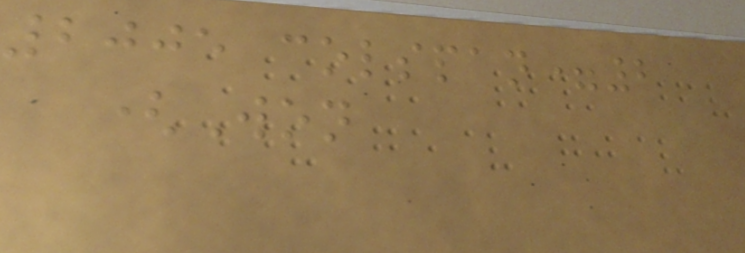2005 colspan=2
(Won
